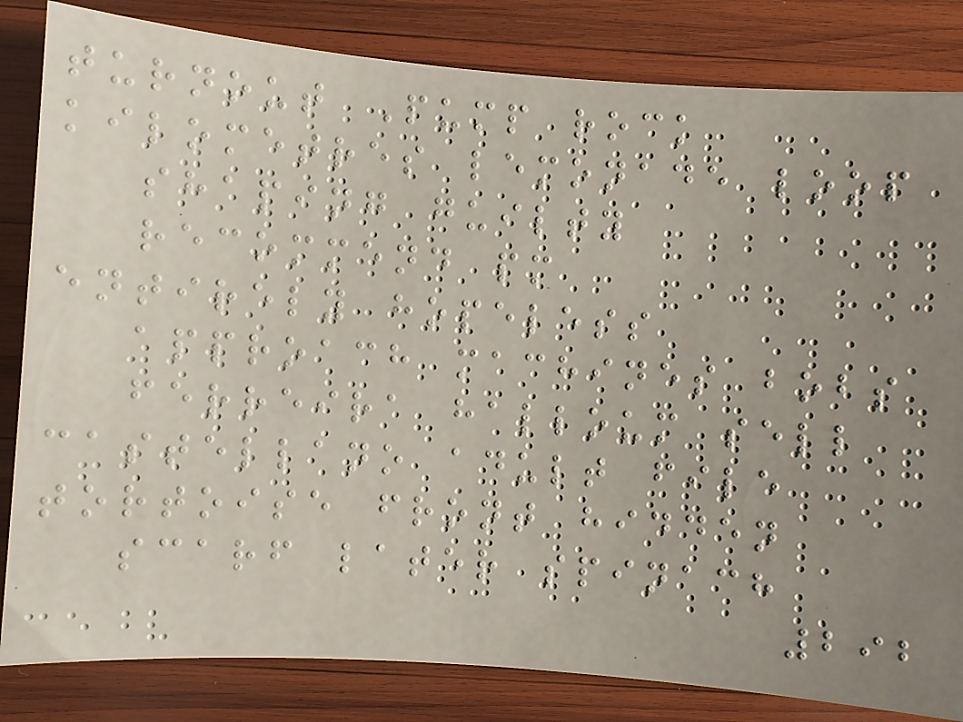turnout Pump rock
kilometres lemonade loop
shaping guilty
recommend pm
entirely hopeless
approach machines bobs
ferreira halloum sell
castellano adult file
tortoise front hidden
scarf later spinach
292
